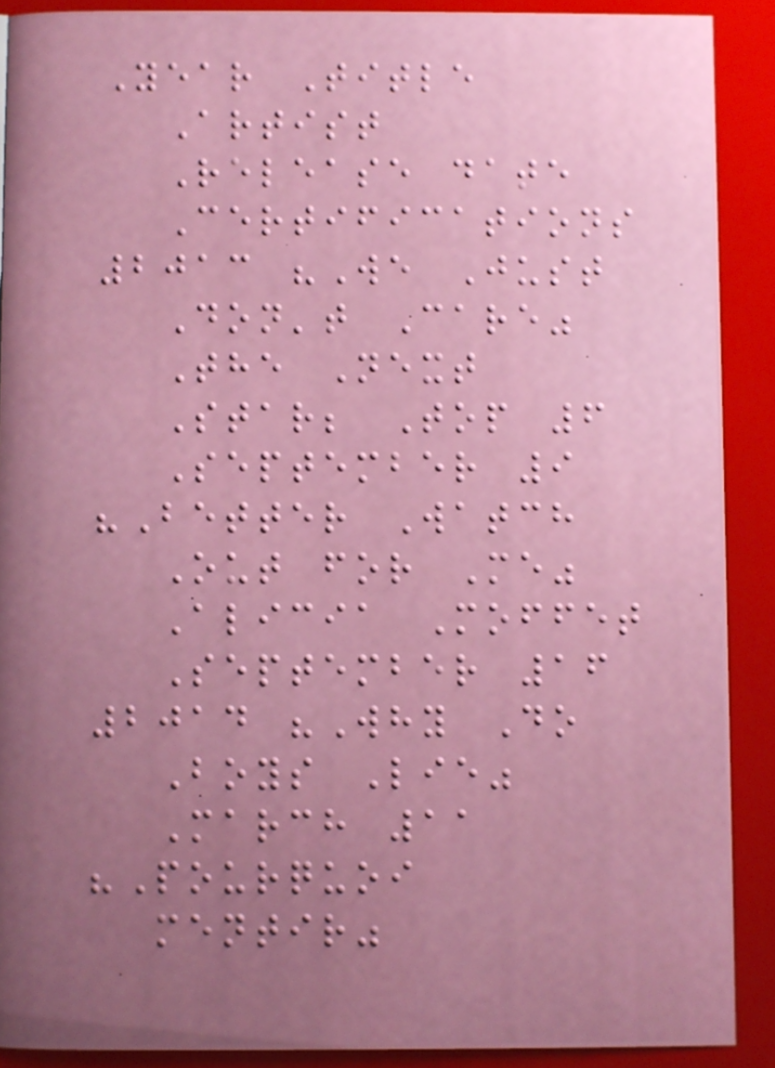Year Title
Artist
Release date
Certifications
2013 "We Just
Don't Care"
The Next
Star; Top 6
September 9
"Better Watch
Out for Me"
Alicia Moffet
September 16
2014 "Why Do
Boys Lie"
March 11
"Pourquoi
mentir"
